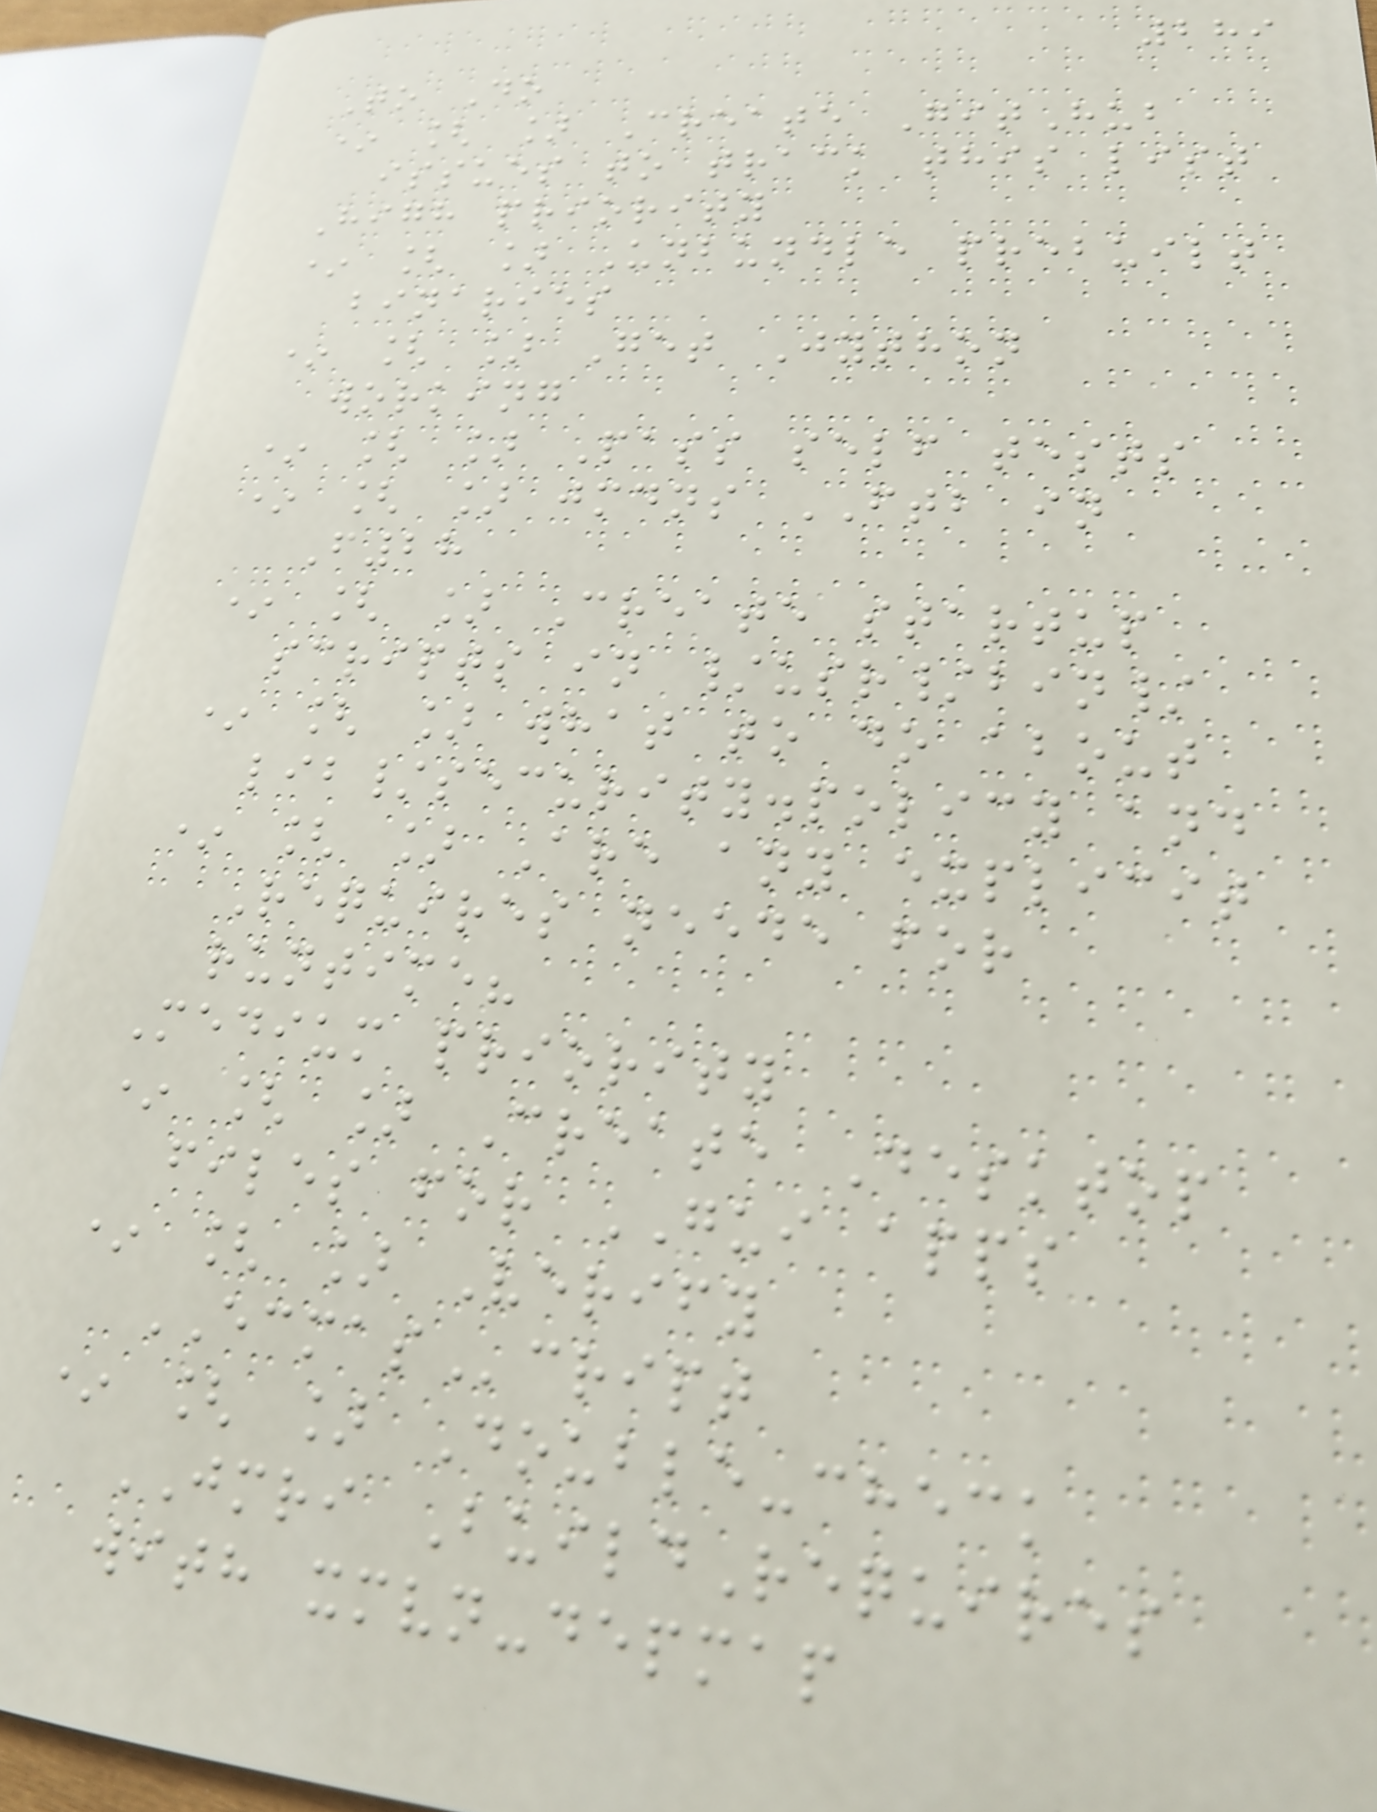289
To Do
* [ ] Create GitHub
issues to track this list
High priority
* [ ] Unbundle prebuilt
binaries
* [ ] Get Jython
working
* [ ] Pass self tests
* [ ] jmdns FTB in
F28
* [ ] Create startup
scripts in /usr/bin/
* [ ] what to do about
lib/security.policy and
* [ ] Are any explicit
Requires neede for
runtime?
Medium priority
* [ ] Create Desktop
files for GUI apps
* [ ] Verify
ECMAScript
* [ ] Double-check
JMRI BuildRequires
with xmvn-depmap
